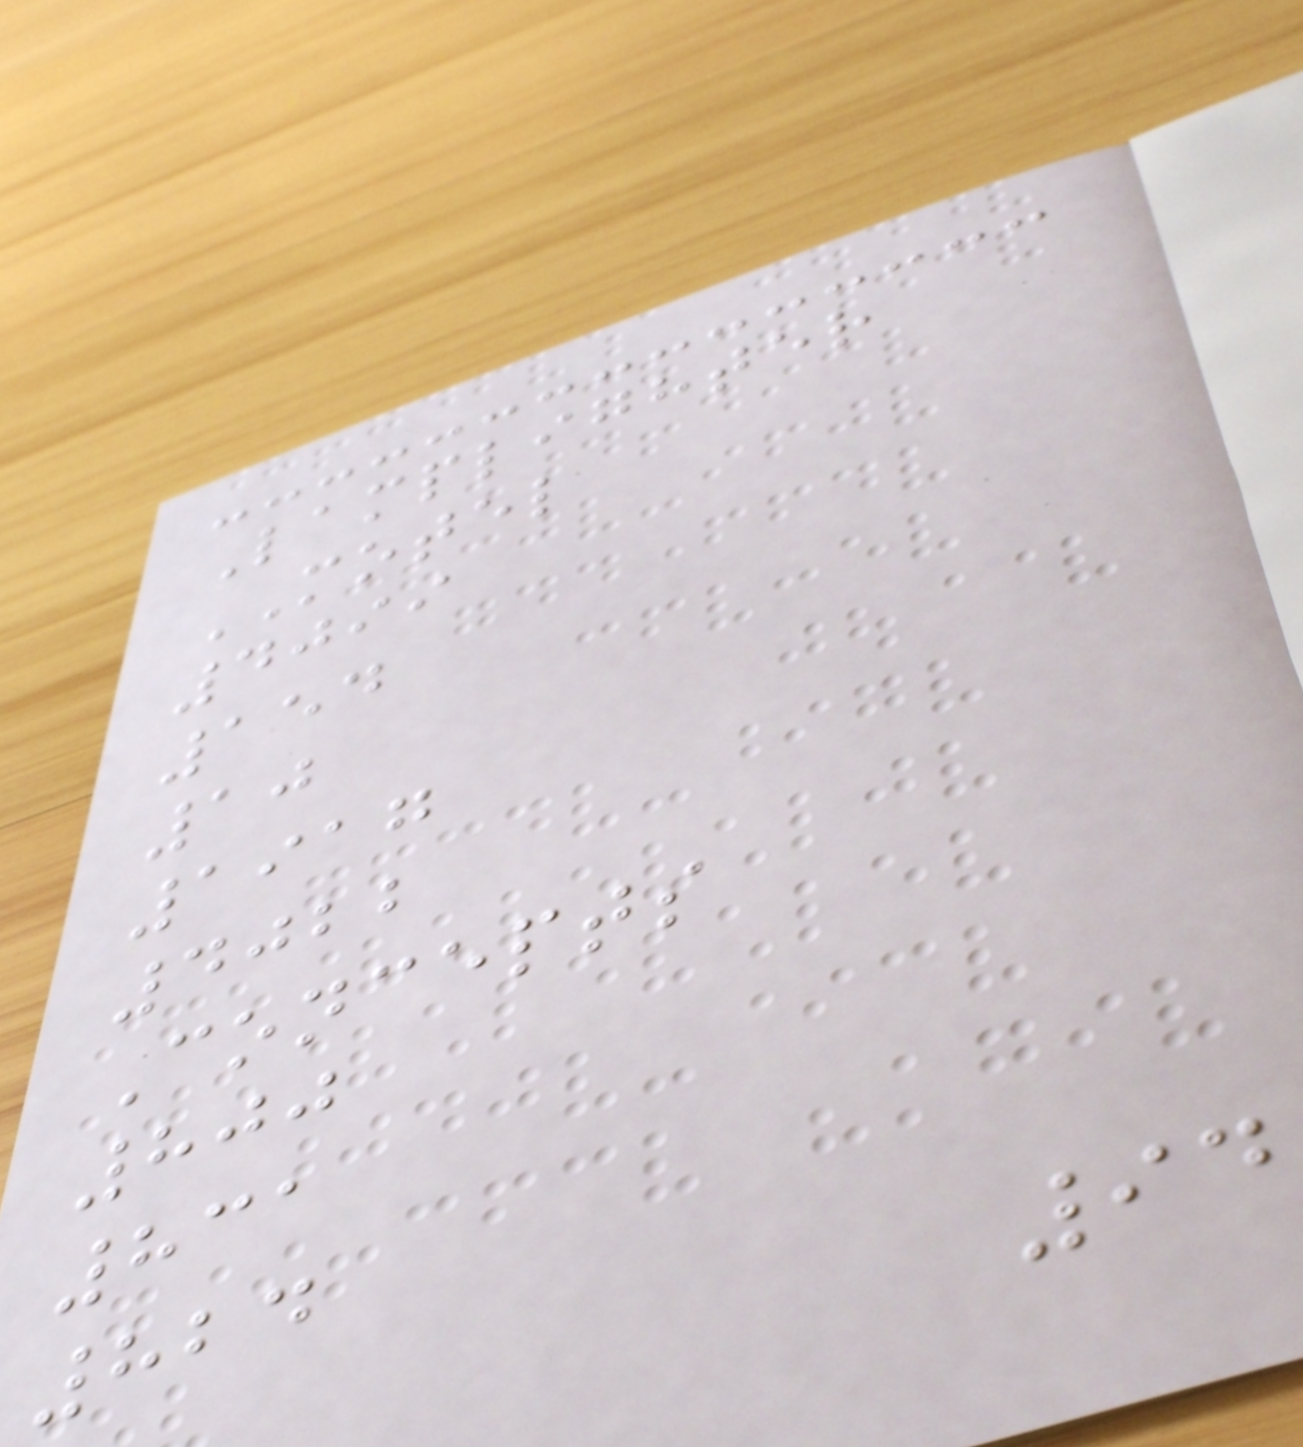Lamplighter
MOTEL
4099
154
10
1917
4022
Concepts
800
831
824
94
